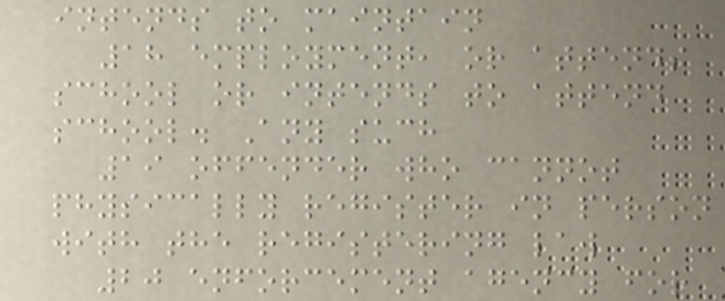intends to maintain
18 employment, or attends
school or intends to attend
school. Any such
19 offender who cannot
physically register in person
with the registering law
20 enforcement agency for
